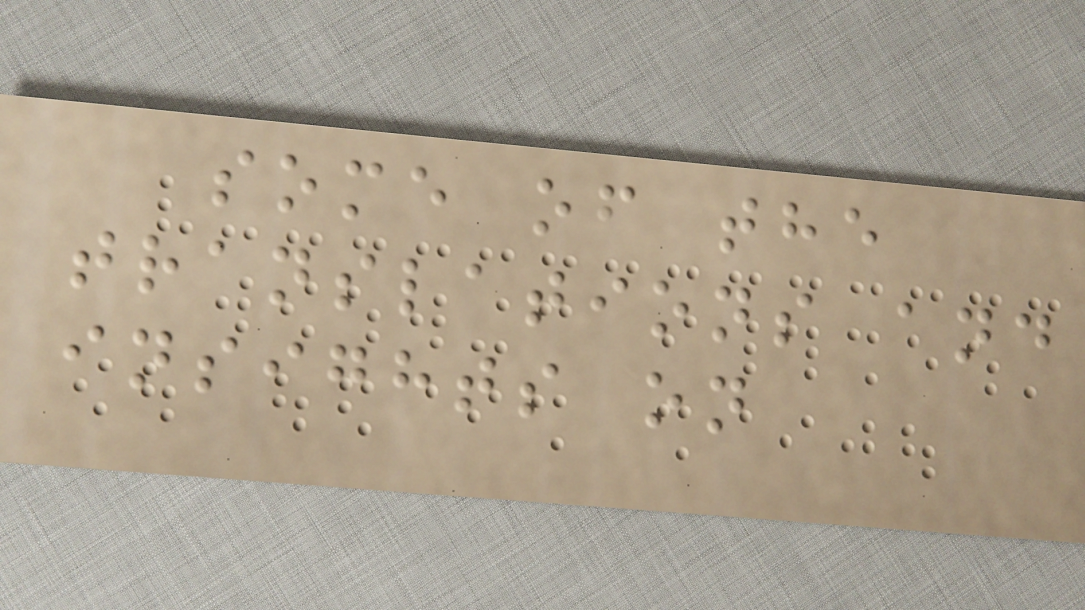some of the
translations and
insights on
